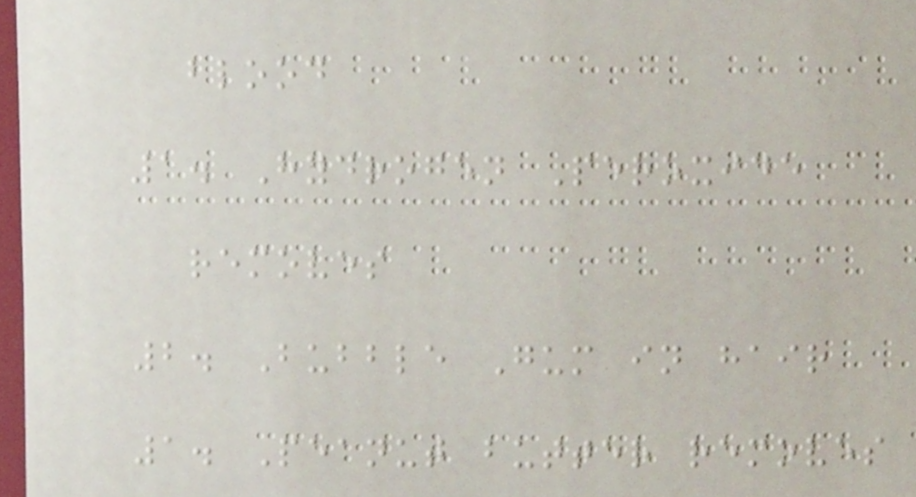blood
1. Hydrogen Peroxide
removes
2. Bubble Gum in hair
1. Peanut butter removes
